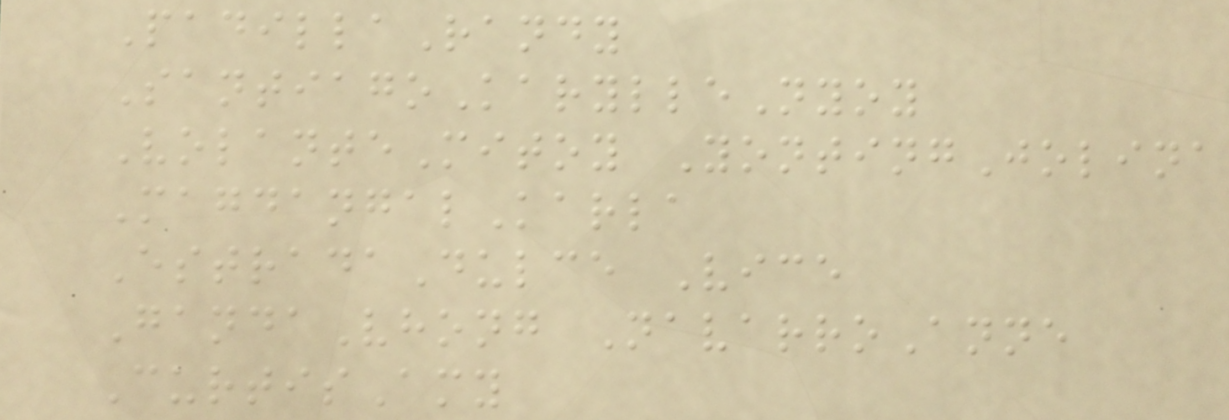PadillaRandy
SantiagoKarylleNyoy
VolanteMitoy YontingJolina
MagdangalKarla
EstradaDulce Vice
GandaVhong NavarroAnne
CurtisAmy
